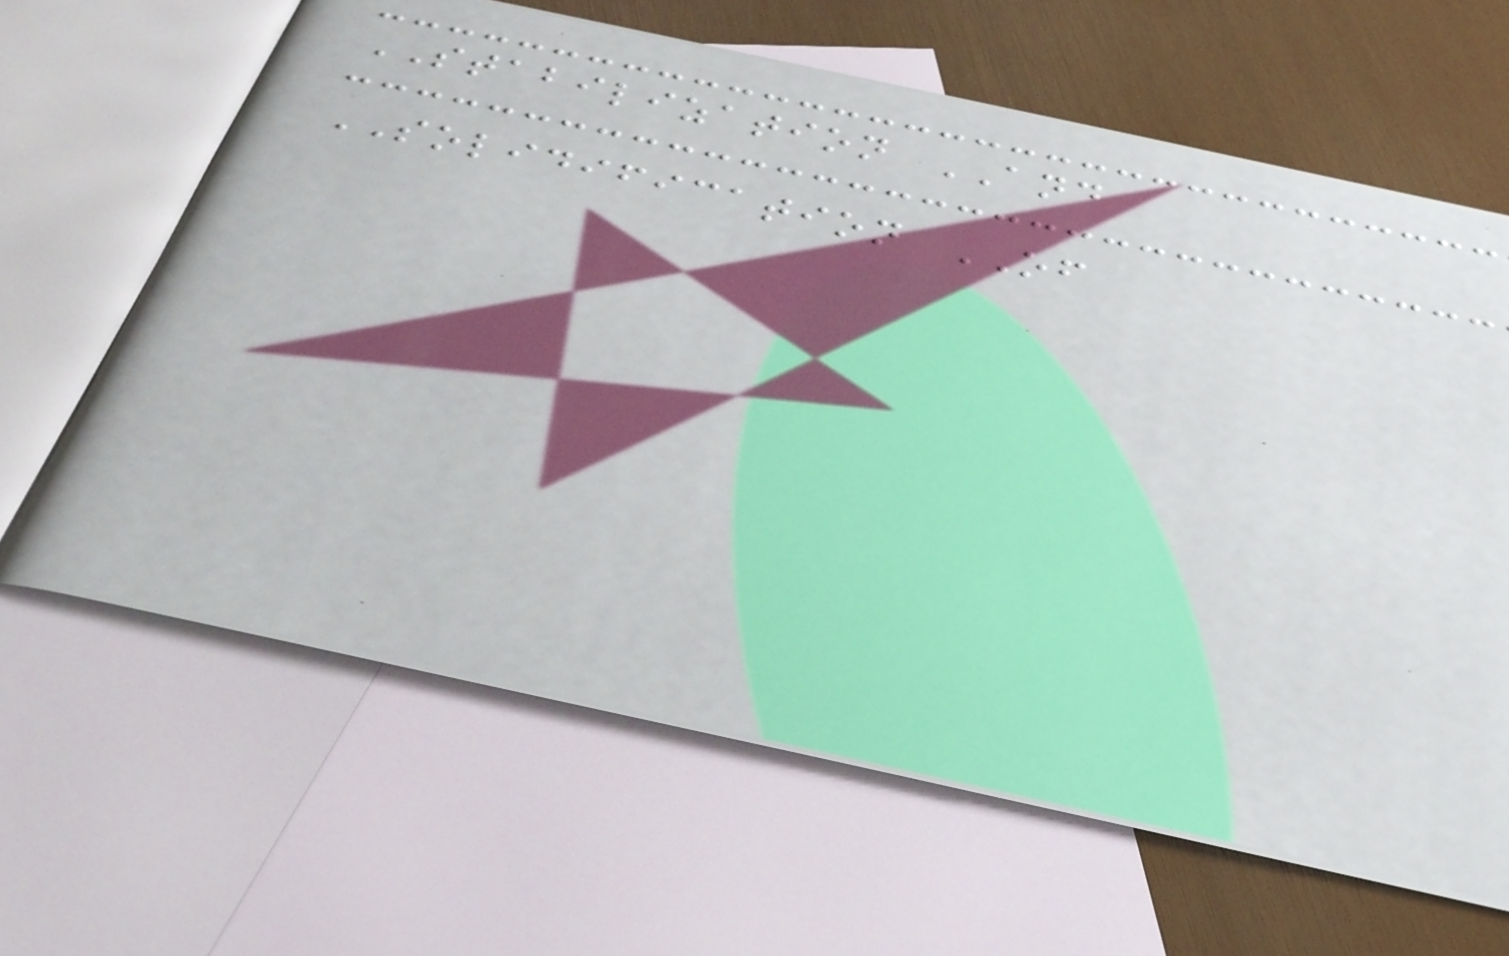STABILIZATION AND
SOLIDIFICATION OF
